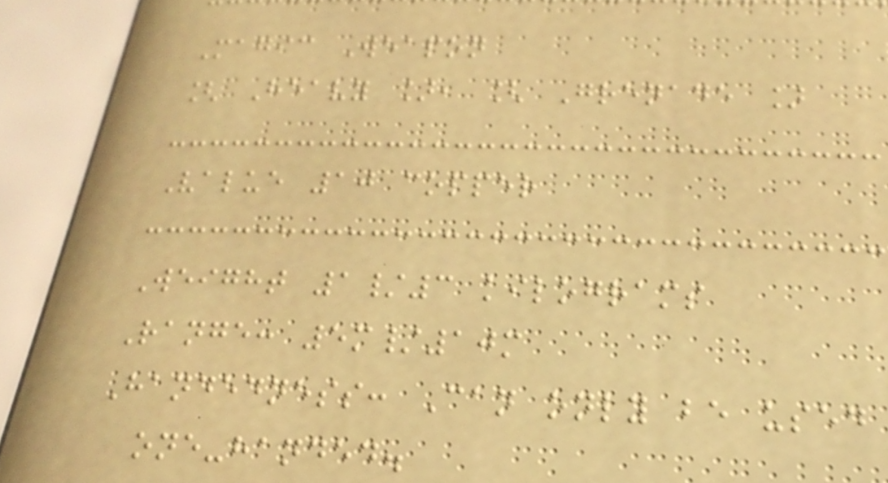Magic Weapon
[ Heavy ], [ Grenade ]
Value 10 copper
Weight 1/3 kilograms
Range: 5m/10m
Handedness: Can only be used
one-handed.
